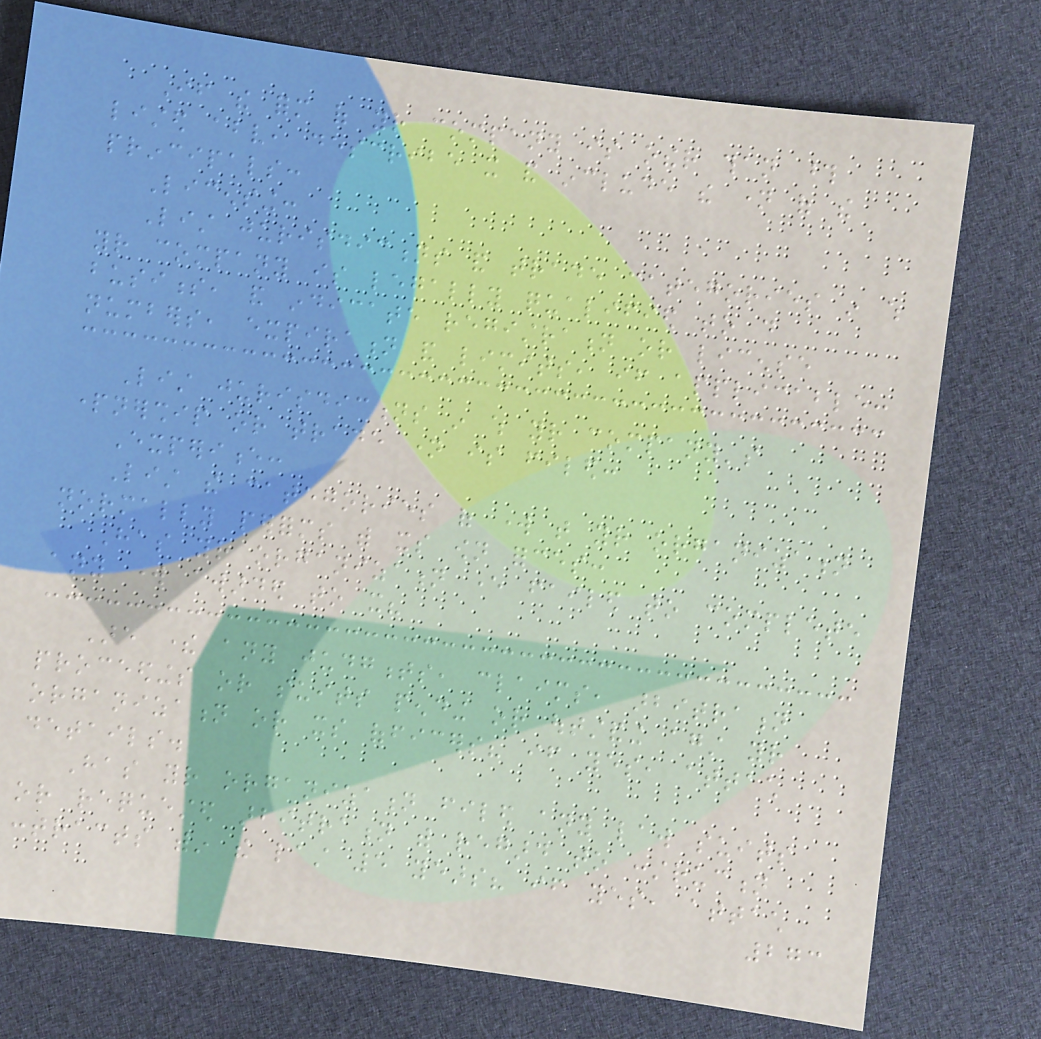If the form of your company is other than those
listed above, describe it and include the name of the
principals:
Licensing:
List jurisdictions and trade categories in which
your company is legally qualified to do
business, and indicate registration or license
numbers, expiration and limits, if applicable:
List jurisdictions in which your company's
partnership or trade name is filed:
Experience:
List the categories of work that your organization
normally performs with its own forces:
Has your organization ever failed to complete
any work awarded to it?
Are there any judgments, claims, arbitration
proceedings or suits pending or outstanding against your
organization or its officers? if yes, attach
details.
Has your organization filed any law suits
or requested arbitration with regard to construction
contracts within the last 5 years? if yes, attach
273
